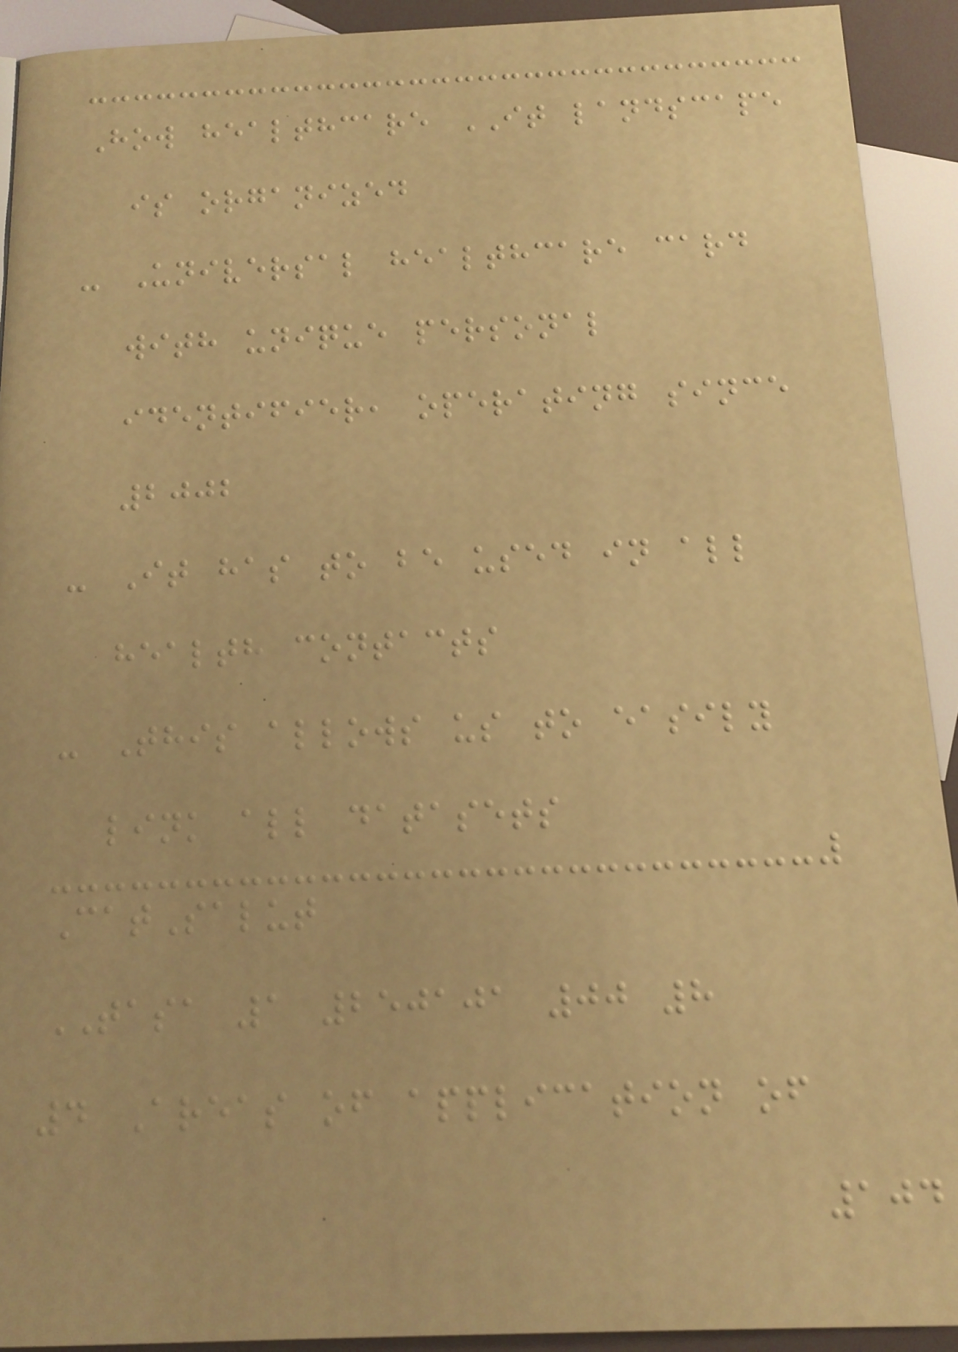How healthcare IT landscape
is organized
- Universal healthcare card
with unique personal
identifier, operating since
2002
- It has to be used in all
health contacts
- This allows us to easily
link all datasets
CatSalut
TASA 1 250101 00 8
4 Areas of application of
104
